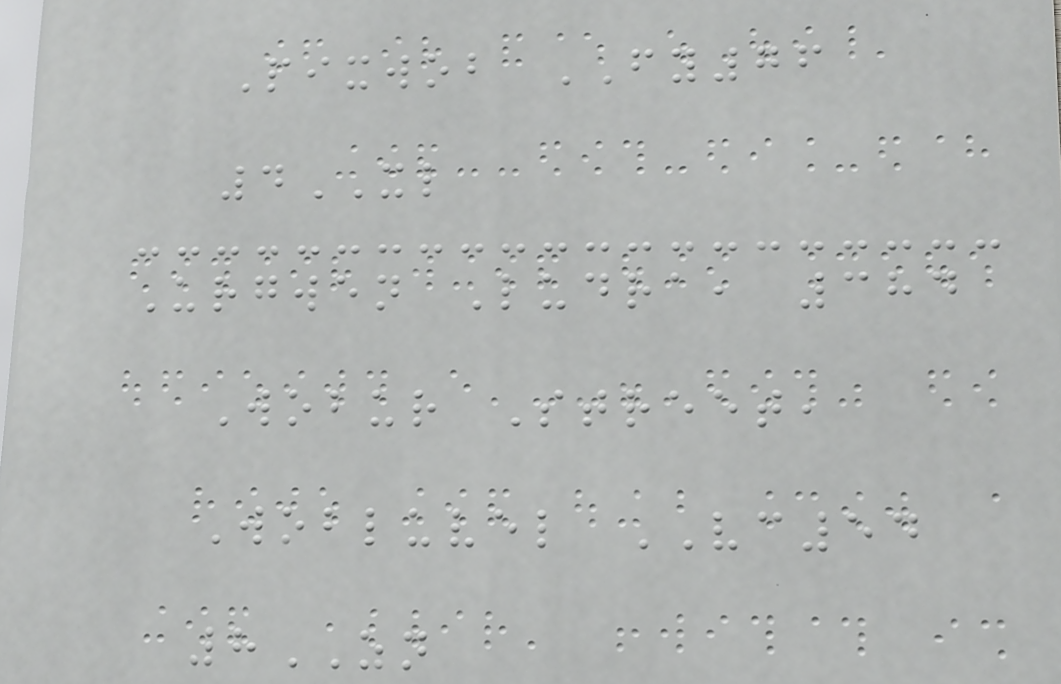Pixwob FY76
4XL
Urgwen Ludra, 384
Wobur Street,
Wobluvel VC54
8ZN
